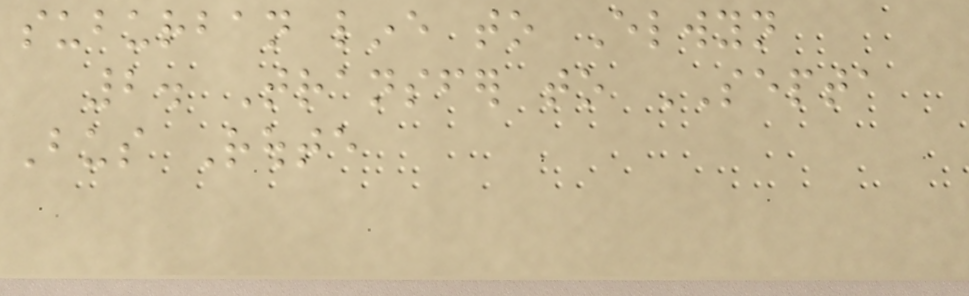suburban line to Elwyn
2. Transfer to SEPTA
Bus Route
